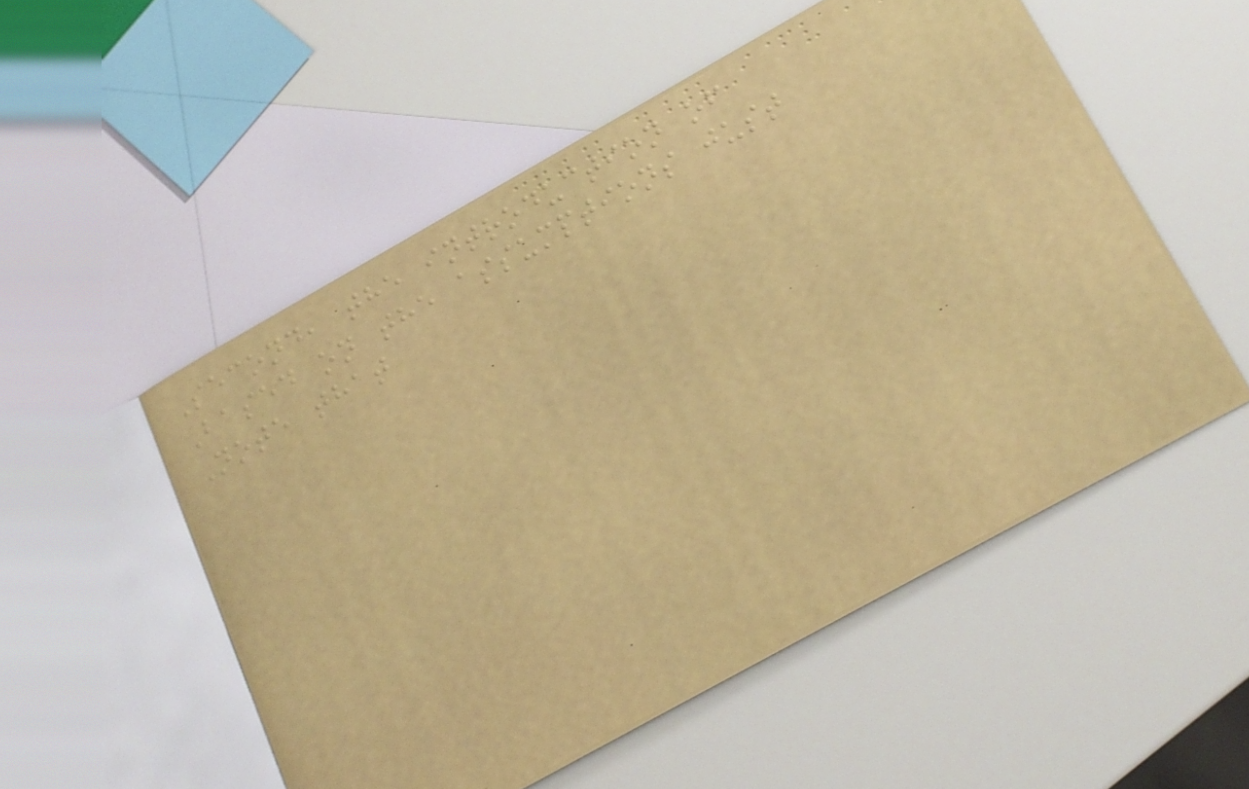Second, the introduction of
Based on the assumptions just
Note that
